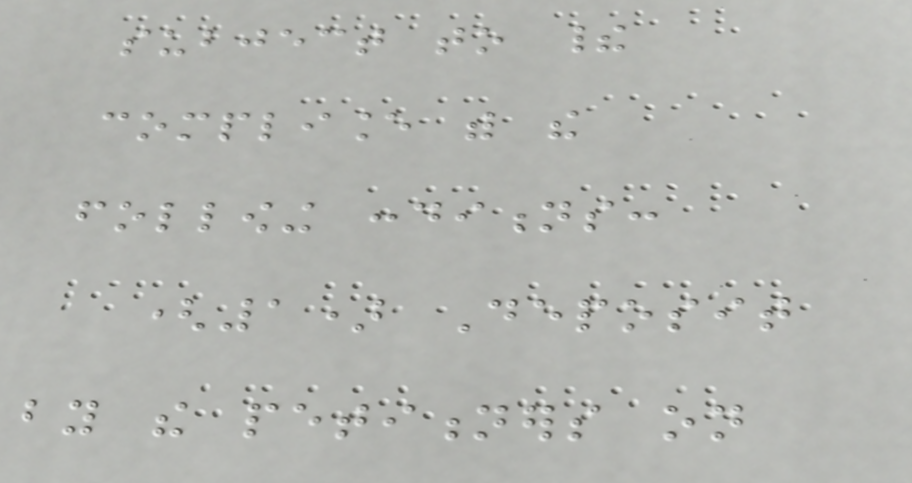subject to their
compliance with the
following conditions:
(1) Deposit
by the petitioners on
